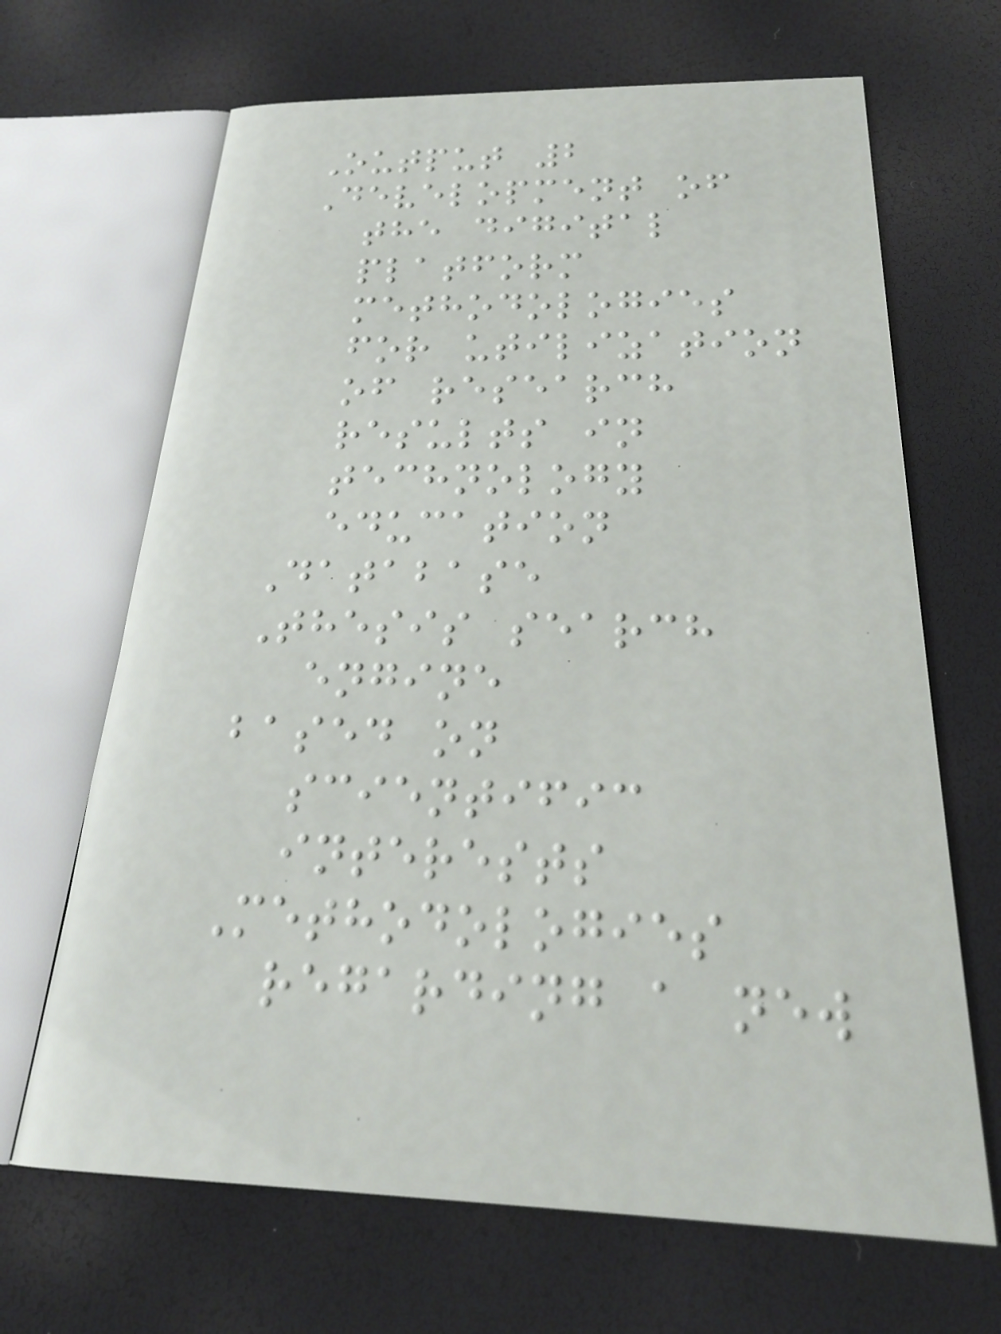Output 2
Development of
the digital
platform
methodologies
for utilization
of research
results in
technology
education
Database
Thesis search
engine
based on
scientific
interests
Methodologies
regarding a new
